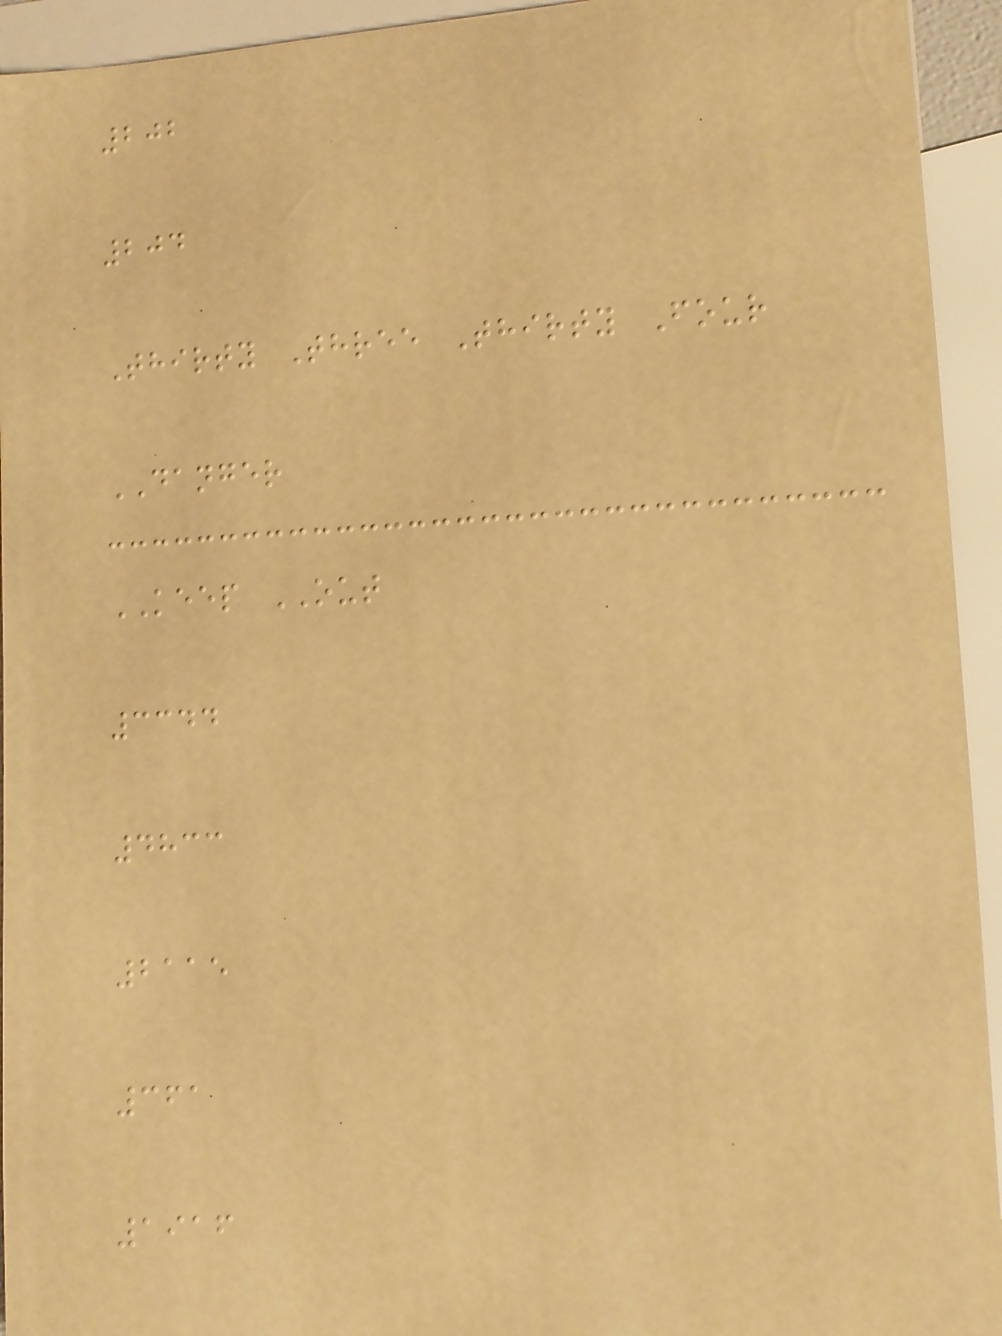202
204
Thirty Three Thirty Four
DANGER
KEEP OUT
3344
4833
2115
361
1916
